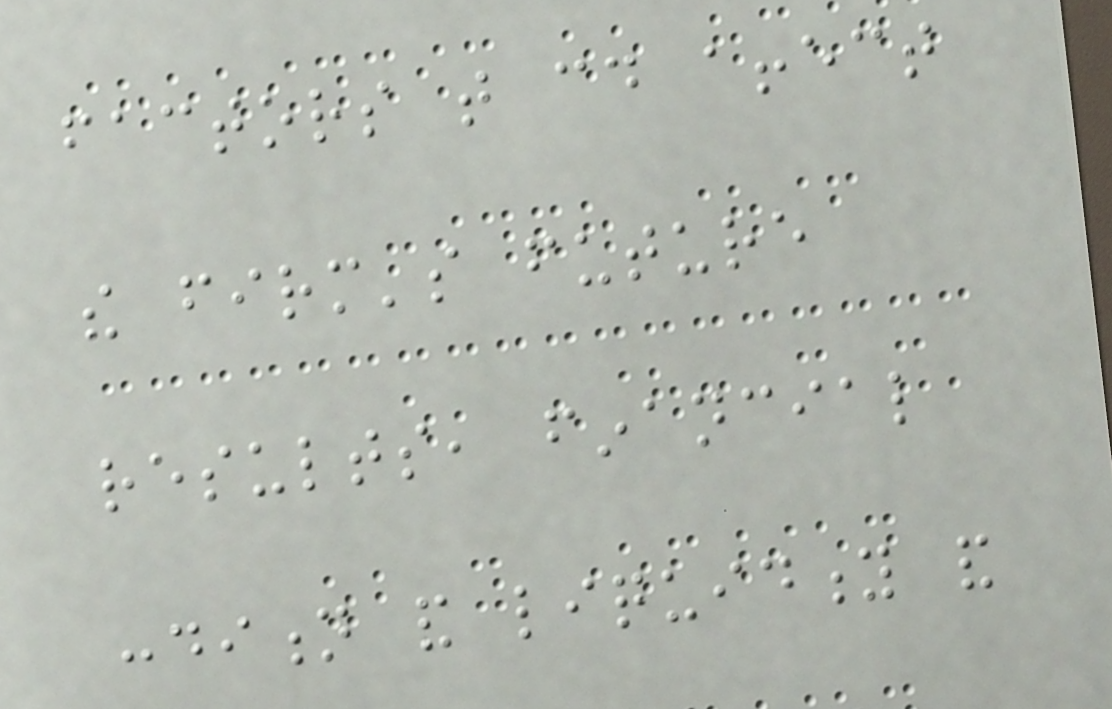factors that could affect
the firm's future
results, financial
condition and liquidity and
